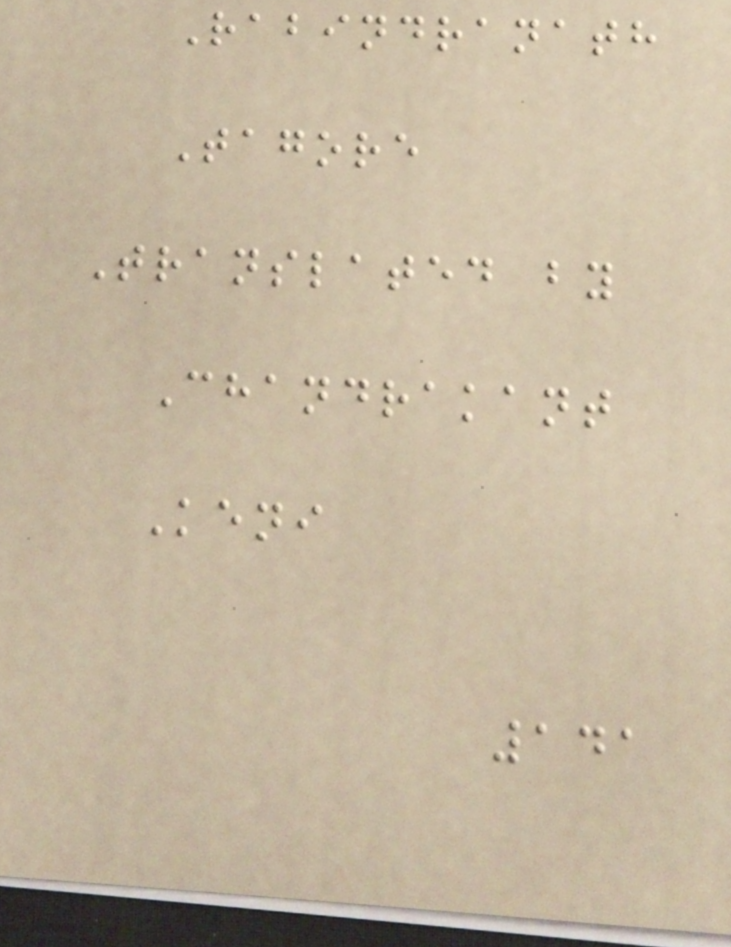Rabindranath
Tagore
Translated by
Chandrakant
Keni
141
